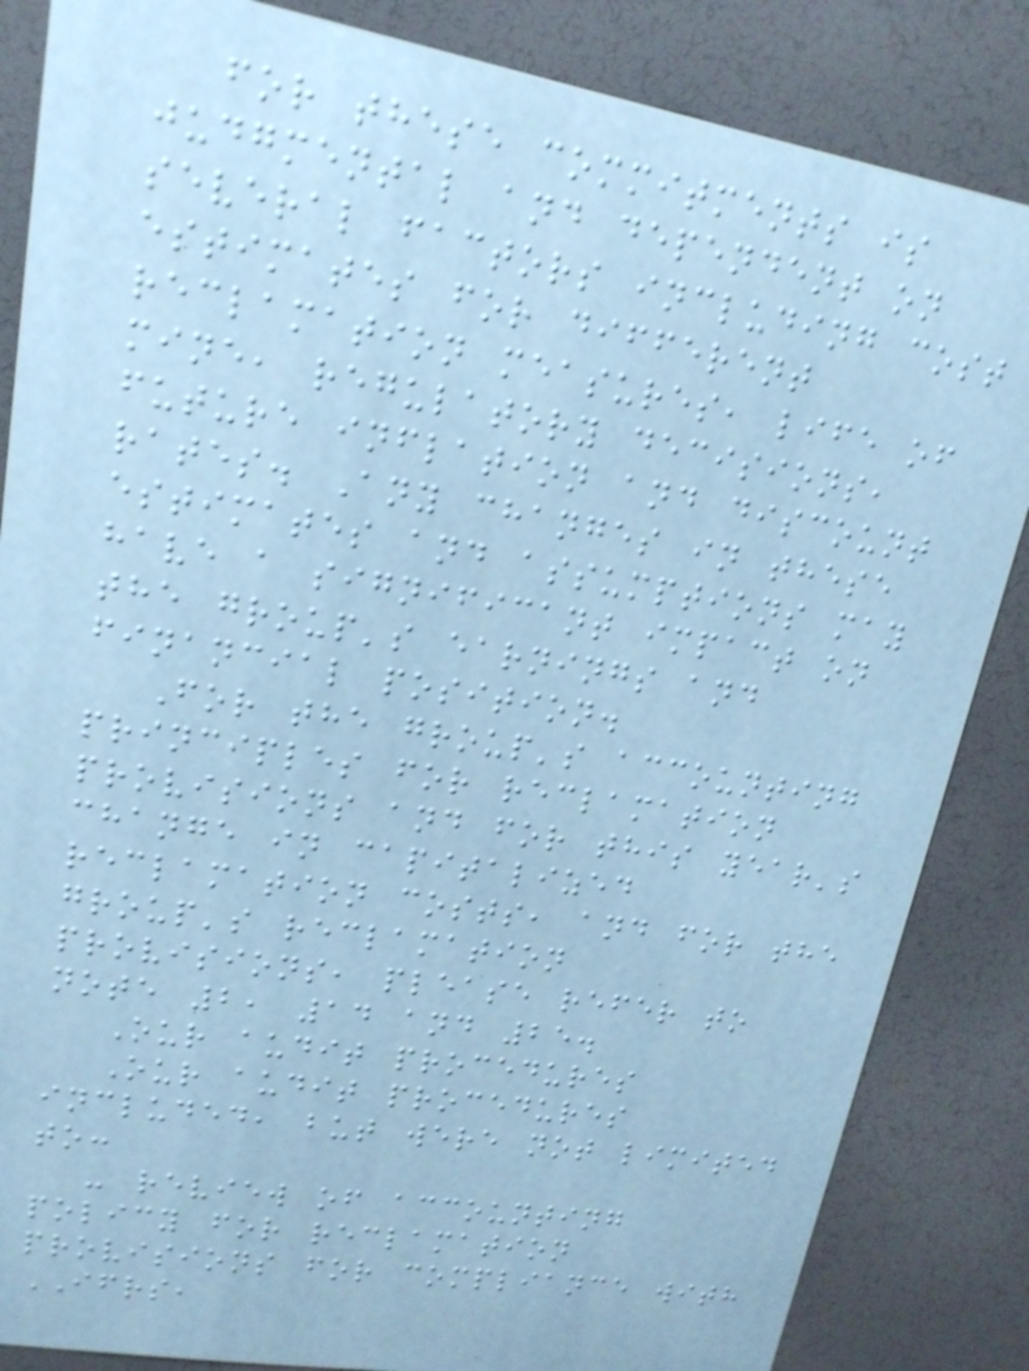for these commitments is
judgmental and dependent on
several factors including cost
estimates for different
reclamation measures, life of
mine, regulatory decisions,
future inflation and discount
rates. Any changes in these
estimates and assumptions may
have a significant impact on
the group's earnings and
financial position.
For the group's accounting
principles for reclamation
provisions and for this year's
change in capitalized
reclamation costs, and for the
group's reclamation
provisions, please refer to
note 2, 14 and 25.
Our audit procedures
Our audit procedures
included, but were not limited
to:
- review of accounting
policy for reclamation
provisions for compliance with
IFRS,
